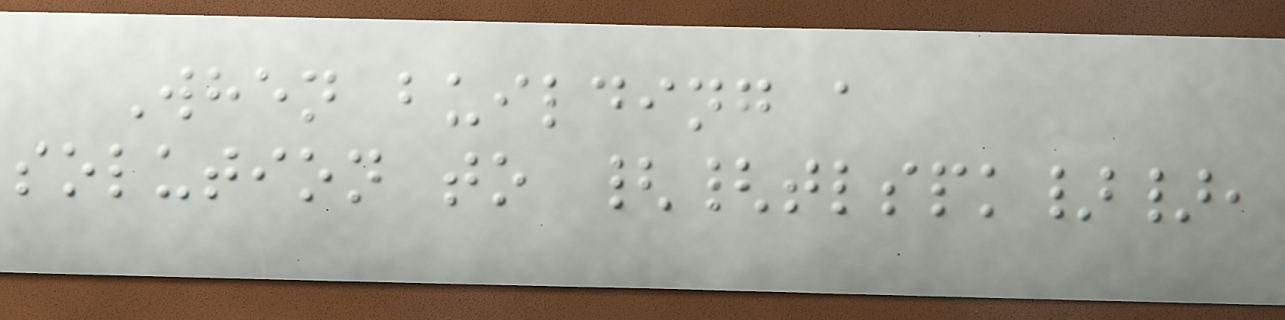When building a
solution to {{tlspk}},
